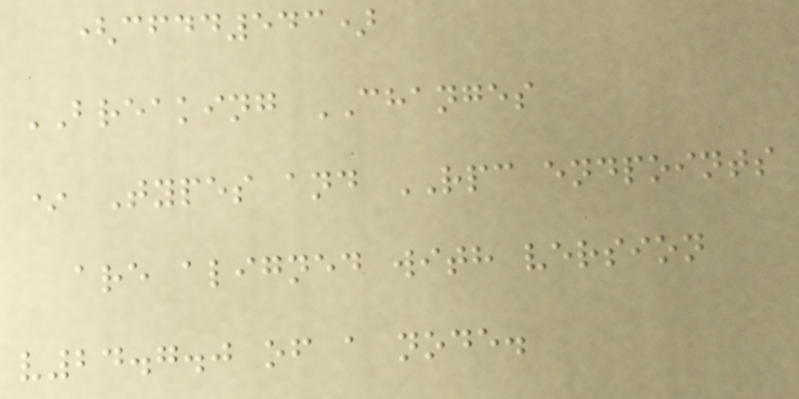(cfdd543)
BREAKING CHANGES
* Types and RPC endpoints
are aligned with version
v24.7.0 of a node.
